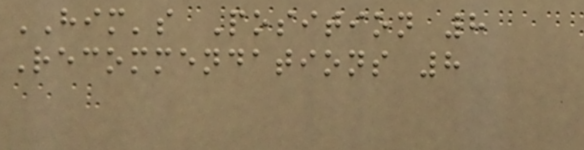HIM's Position 8
Recommendations 8
